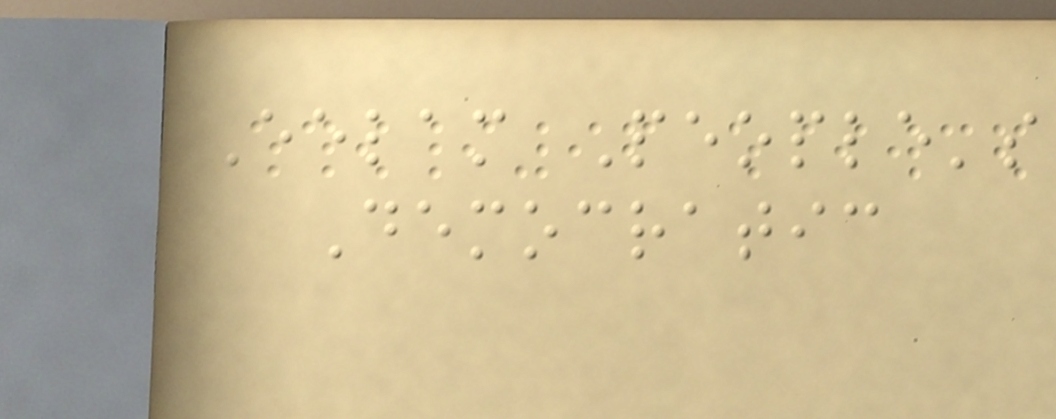Eelam People's
Democratic
